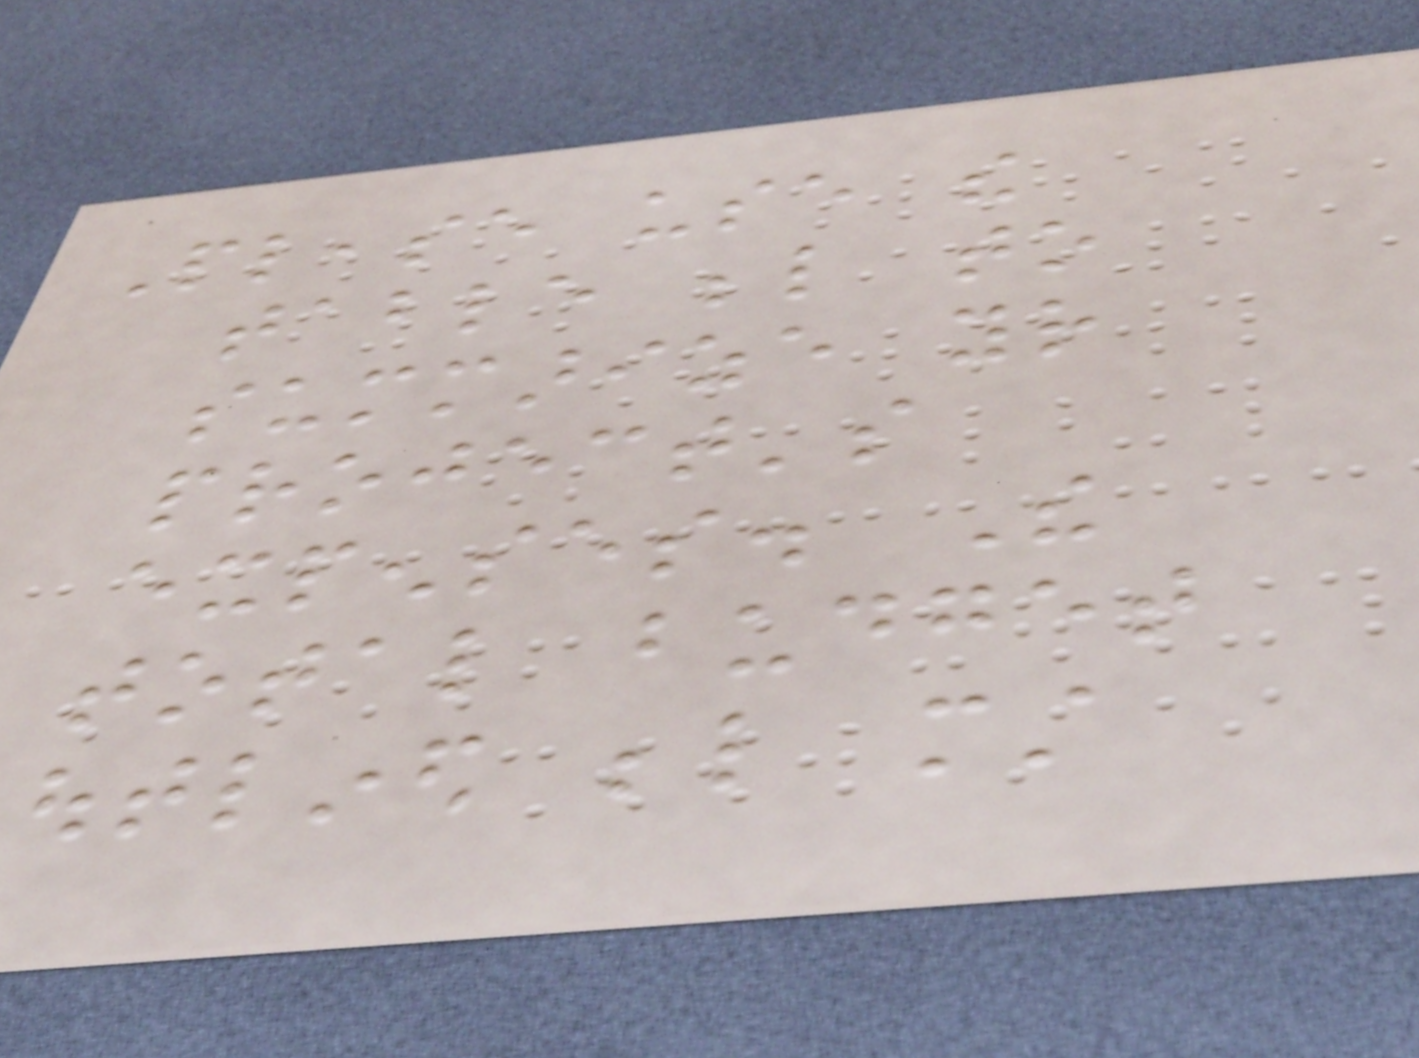Please use the
table below to
summarize your
project's
expenses. The
total budget
outlined below must
